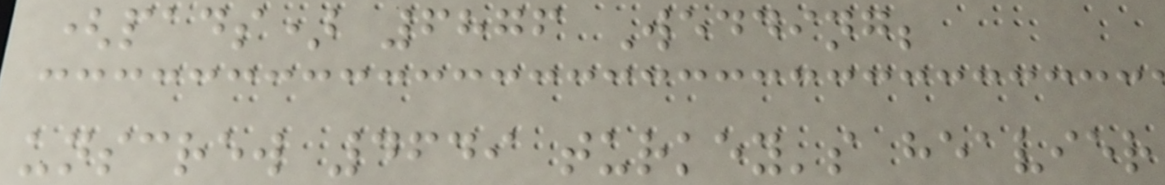(pads) 6876 Wedding;
unscrew 4649 turkey's heavier
